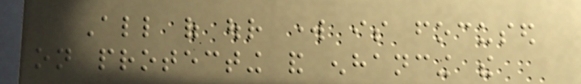All of our work is focused
on protecting and enhancing the
